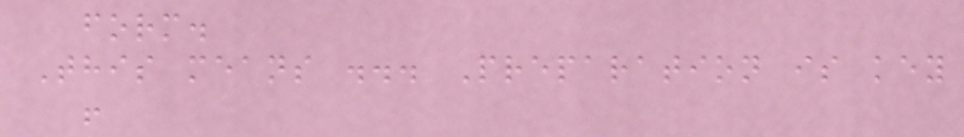form.
This means ... Preparation is key
!
